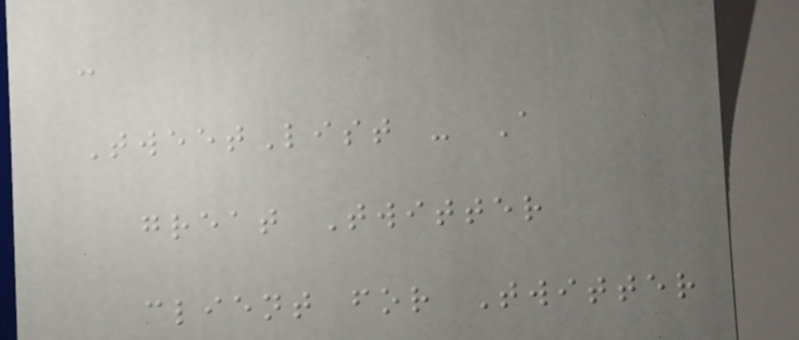-
TweetList - A
great Twitter
client for Twitter
